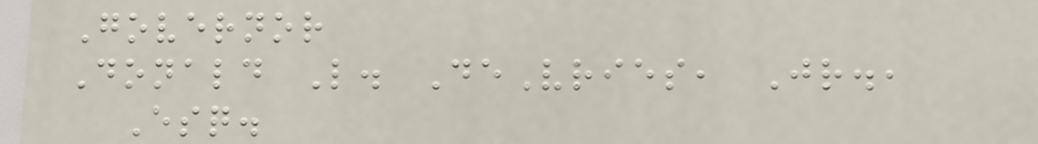Governor
Donald L. DeVries, Jr.,
Esq.
